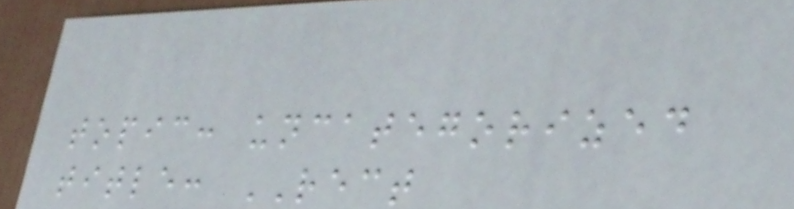topic: uncategorized
title: RECT
